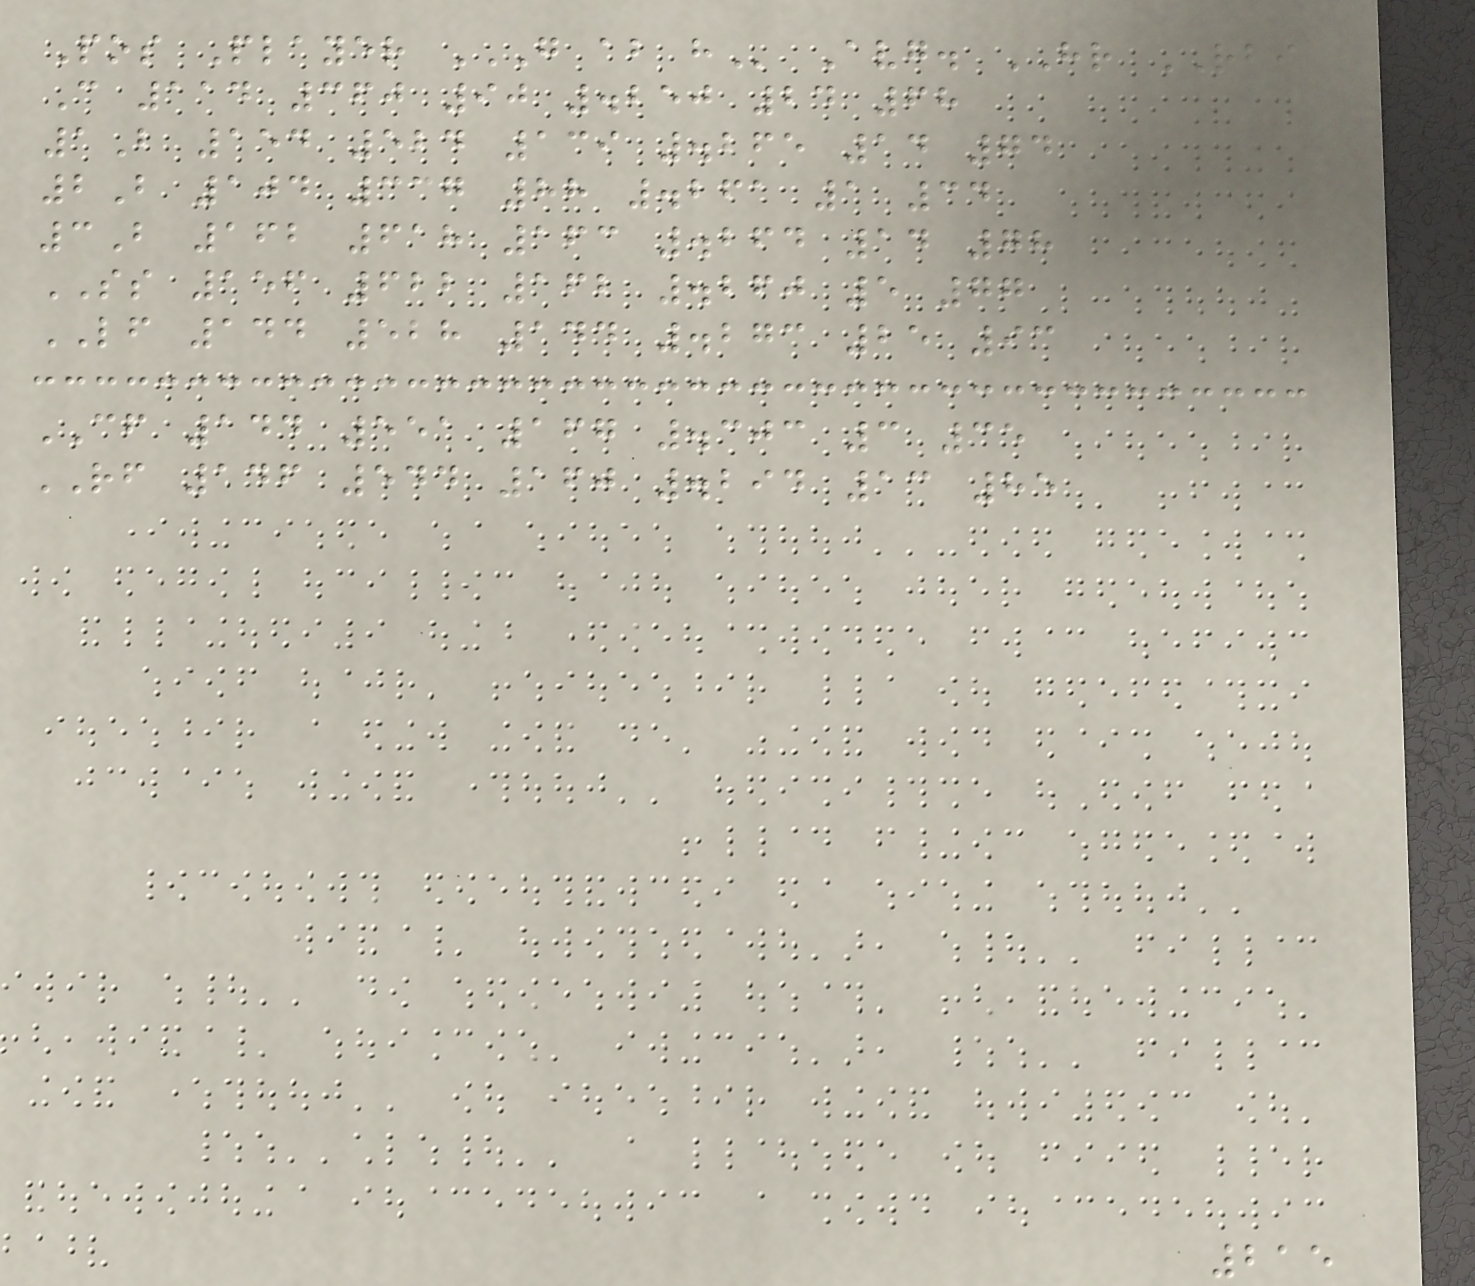Pos Player G AB H Avg. HR RBI
C 114 360 90 .250 24 68
1B 154 524 139 .265 14 74
2B 104 337 88 .261 1 34
3B 162 618 163 .264 14 78
SS 156 622 162 .260 5 77
LF 144 528 144 .273 25 93
CF 144 551 167 .303 3 35
RF 146 544 160 .294 13 85
215
